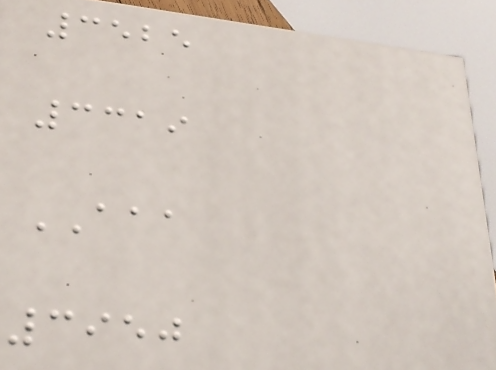3525
3319
AAA
3950
